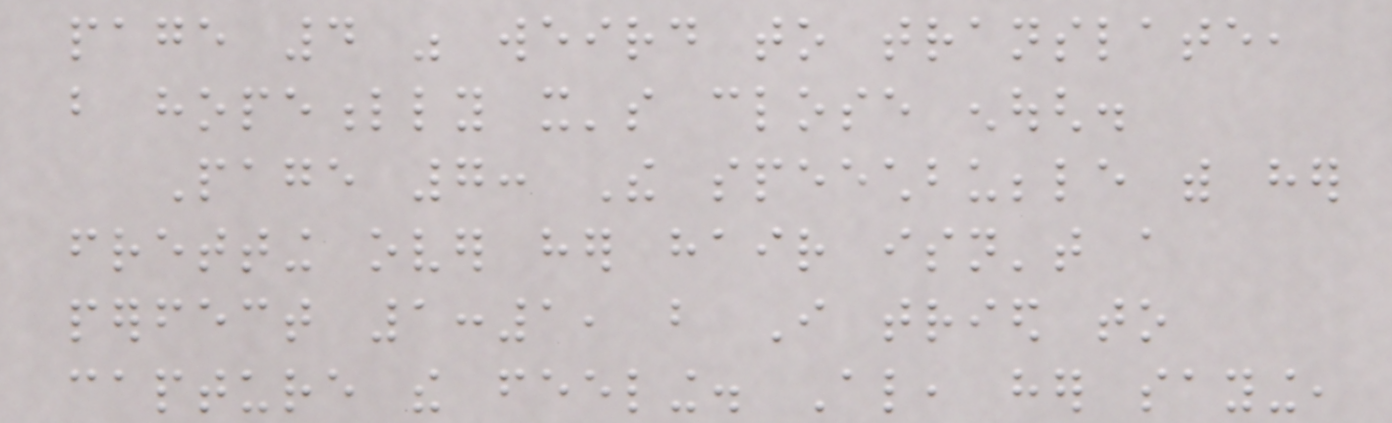page 4 was weird to translate,
but hopefully it's close enough.
Page 7: The speechbubble with her
fretting over her hair isn't a
perfect 1:1, but I tried to
capture the feeling. Also, her saying,
